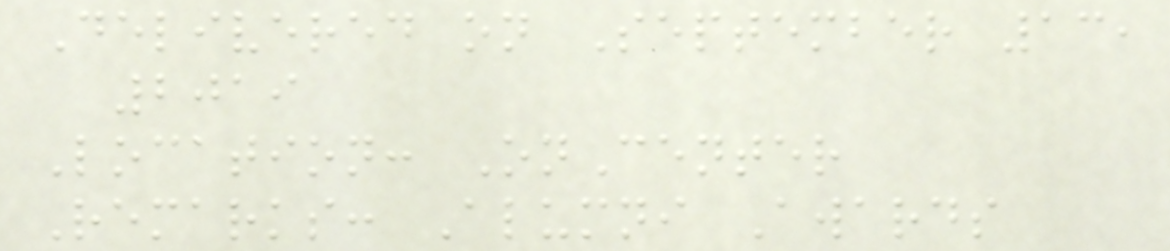Delivered on September 13,
2019
Location: OnCenter
Remarks: Alumni Awards
